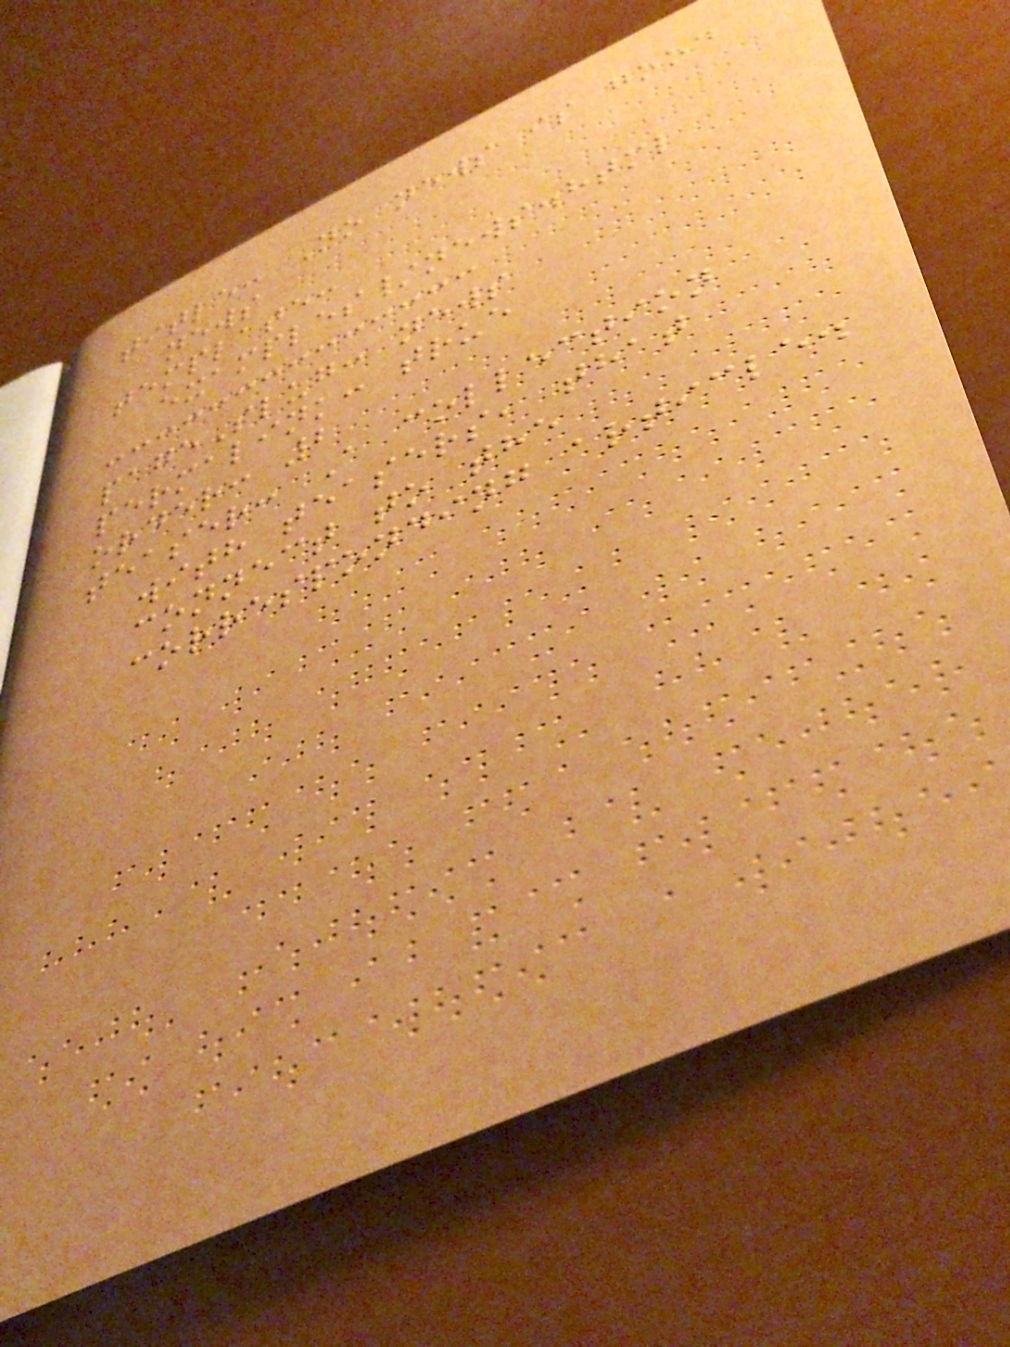title: No news is good
news
template:
examples/news.html
pageSlug: news
permalink: true
order: 2
teaser: A collection
with teasers, that
connect to the
corresponding article.
